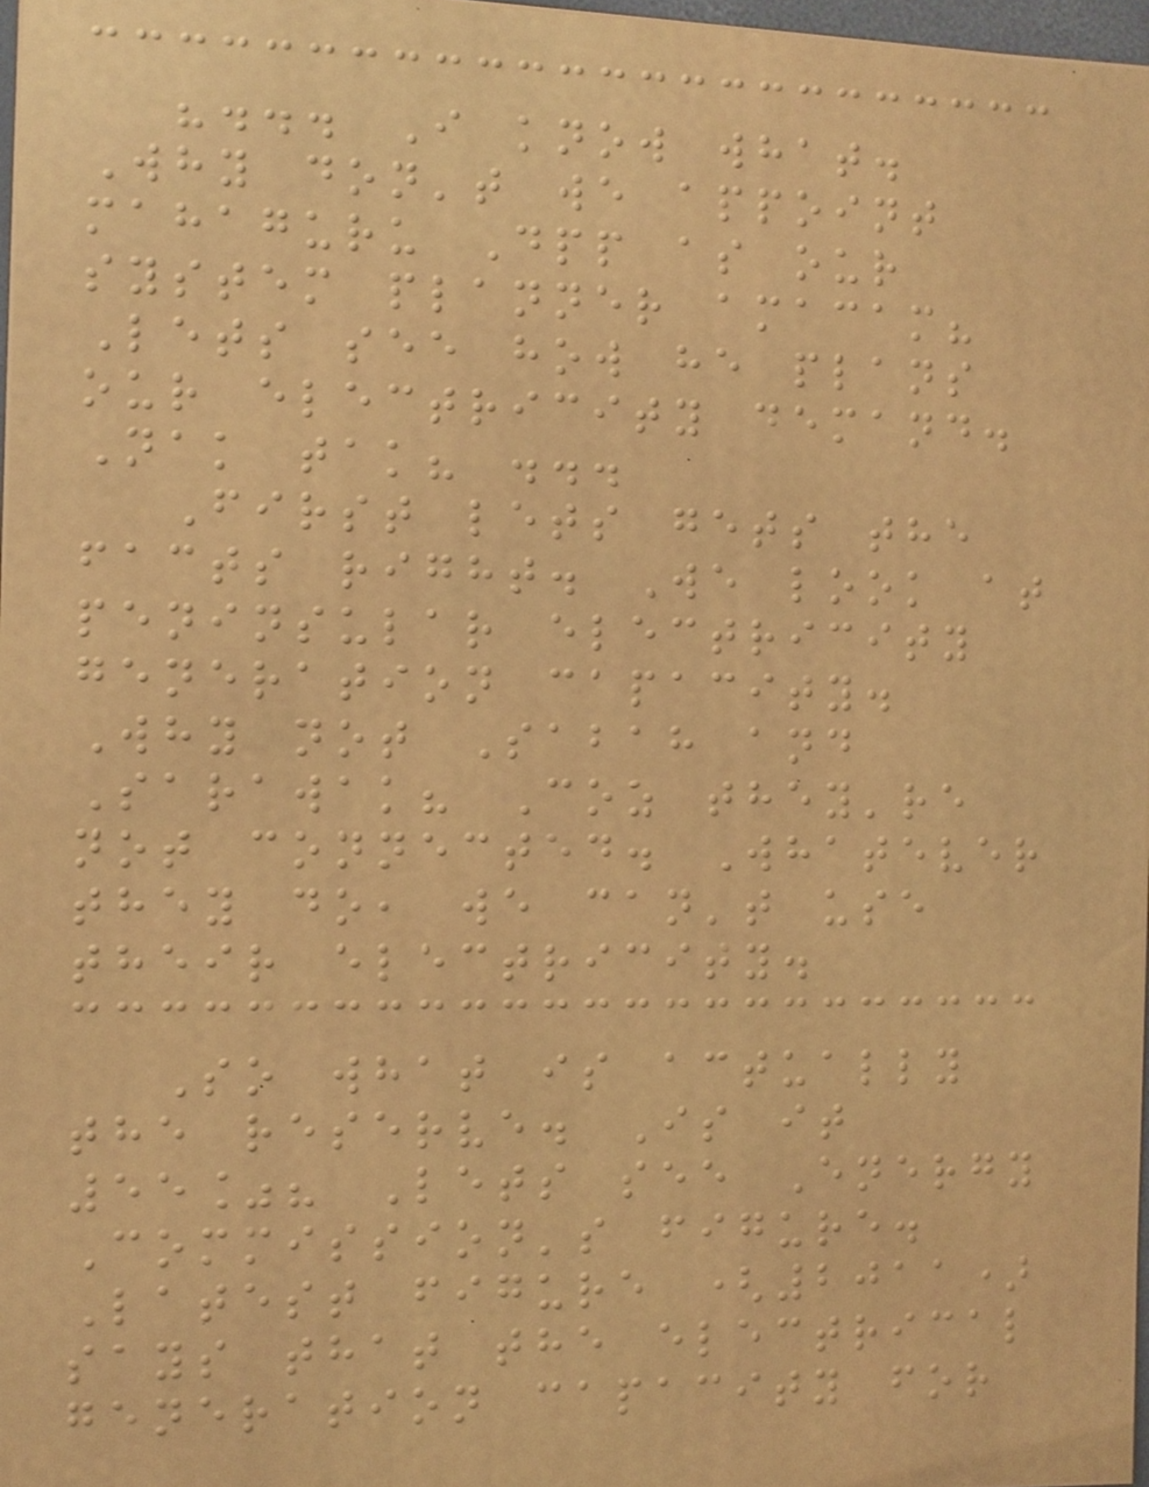"... I know what.
Why don't we appoint
mahaguru Dpp as our
system planner amacam?
Lets see how he plans
our electricity demand.
Nak tak? ...
First lets gets the
facts right. We look at
peninsular electricity
generation capacity.
Why not Sabah and
Sarawak? Coz they're
not connected. Whatever
they do, we can't use
their electricity.
So what is actually
the reserve. Is it
55%? Lets see Energy
Commission's figure.
Latest figure (2011)
says that the electrical
generation capacity for
